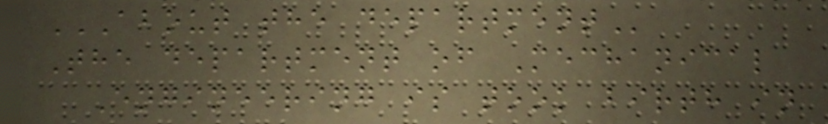ABOUT THE DEPARTMENT
The department of Mechanical
Engineering is took birth in
